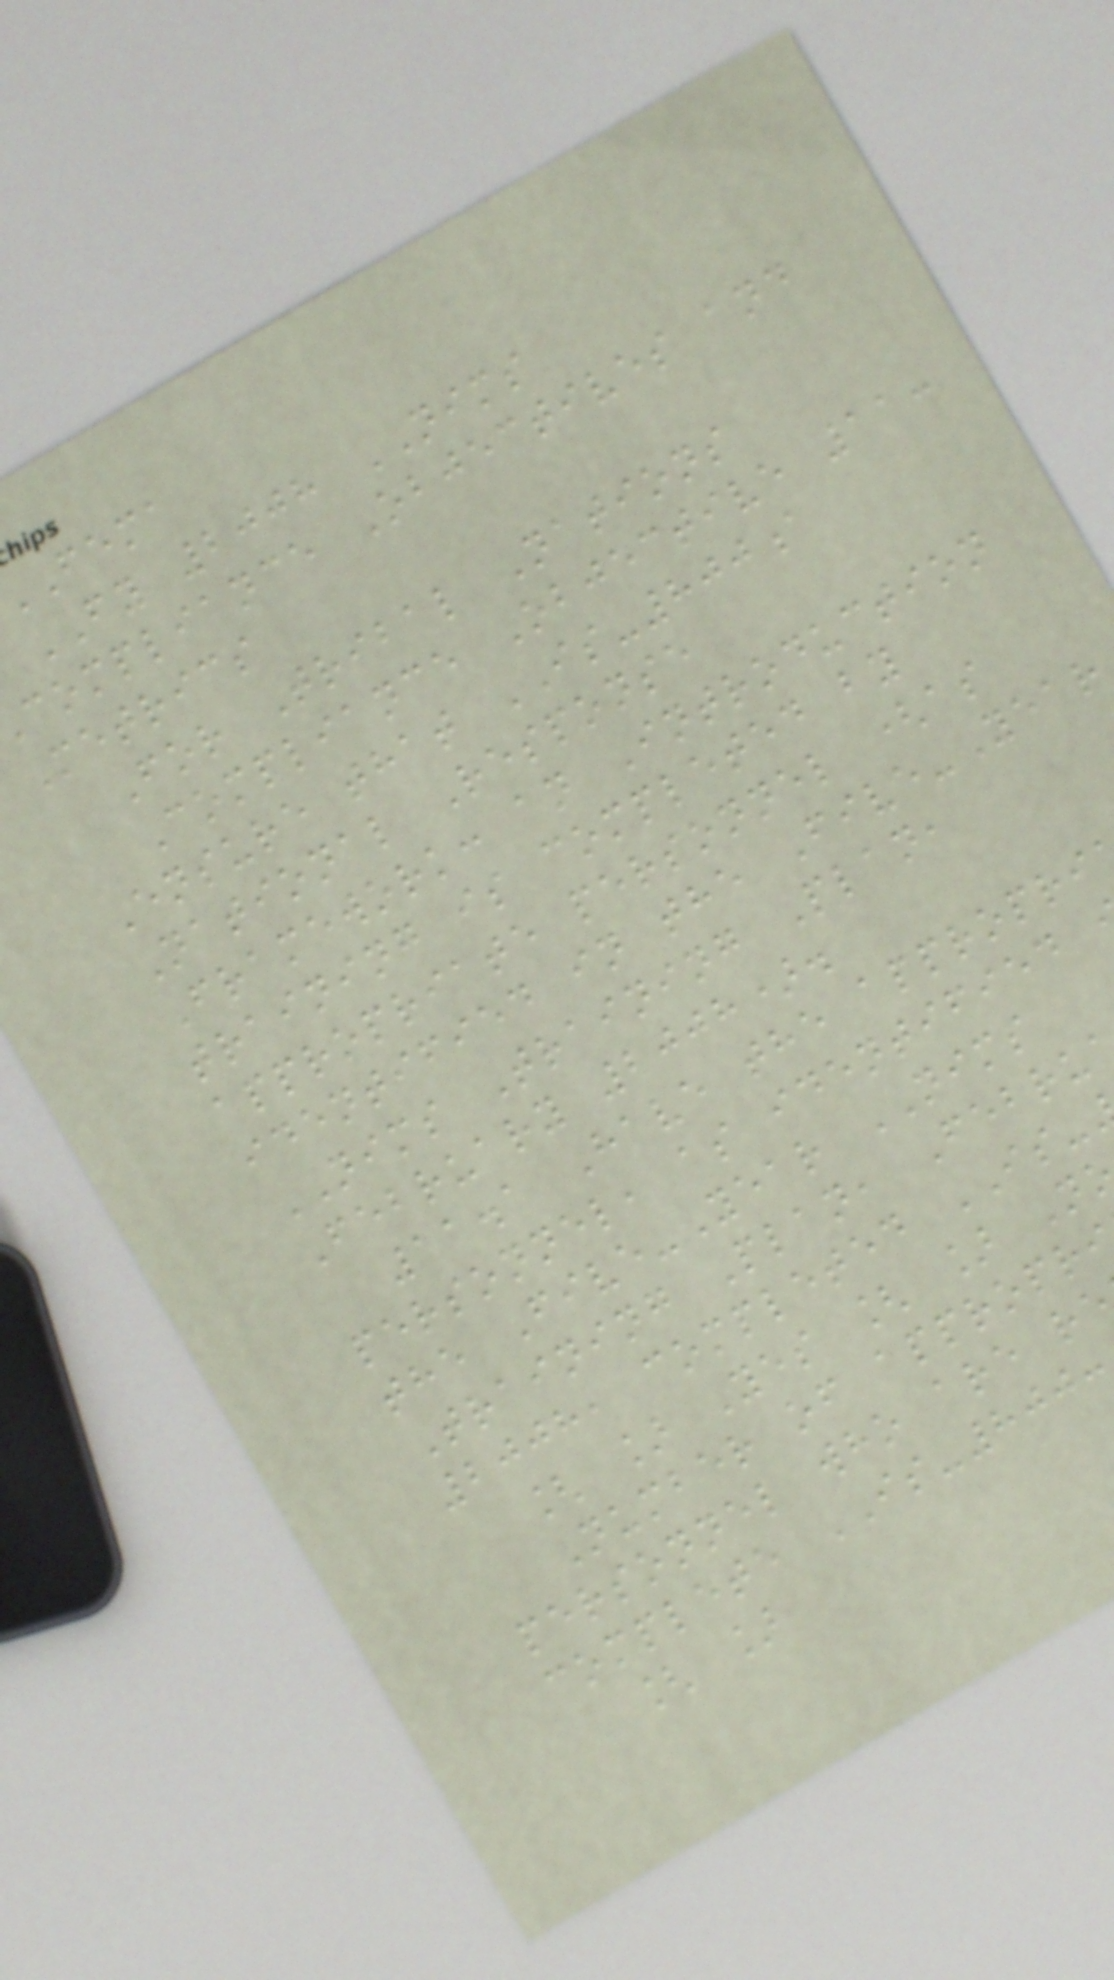fema
FY 2008 NIMS
compliance Objectives and
Metrics
For Tribal Nations
Compliance Objective 11:
Ensure that IS-800a
National Response
Framework: an Introduction
training is completed by
appropriate personnel (as
identified in the Five-Year
NIMS Training Plan,
February 2008).
11.1 Have the appropri
personnel, as identified
the Five-Year NIMS
Training Plan, Febru
2008, completed IS-
[ ] Yes [ ] N
Number of appropr
personnel who are re
complete IS-800:
[ ]
